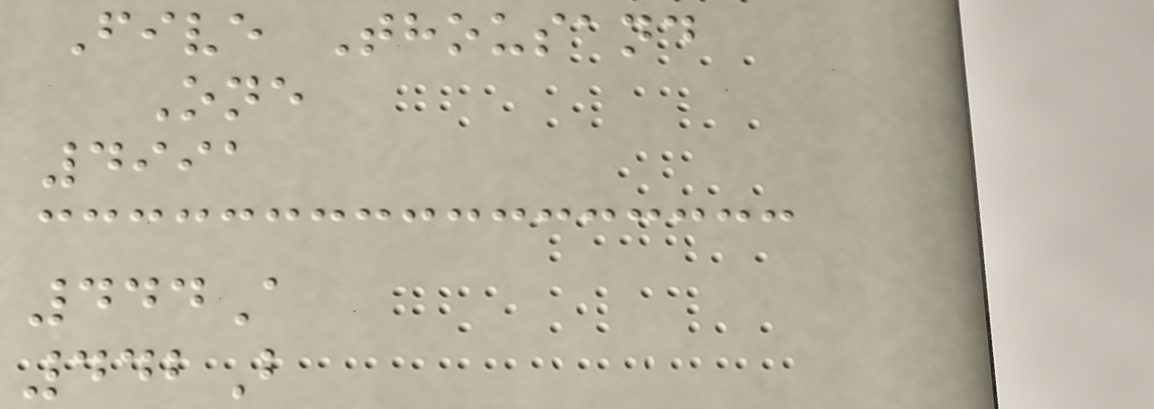Five Thousand
One
4991
444A
442B
